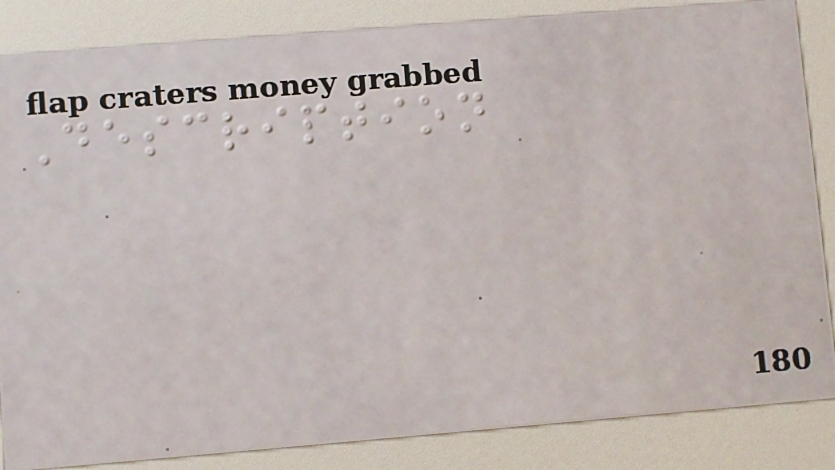Description
